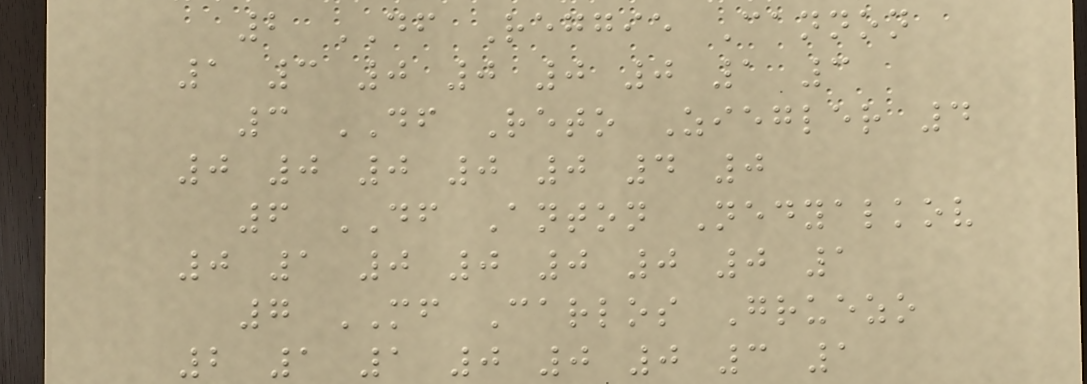2 DF Reggie Cannon
1 3 0 0 0 0 1 3
3 DF Reto Ziegler 4
0 0 0 0 0 4 0
6 DF Anton Nedyalkov
0 1 0 0 0 0 0 1
7 MF Carlos Gruezo
2 1 1 0 0 0 3 1
